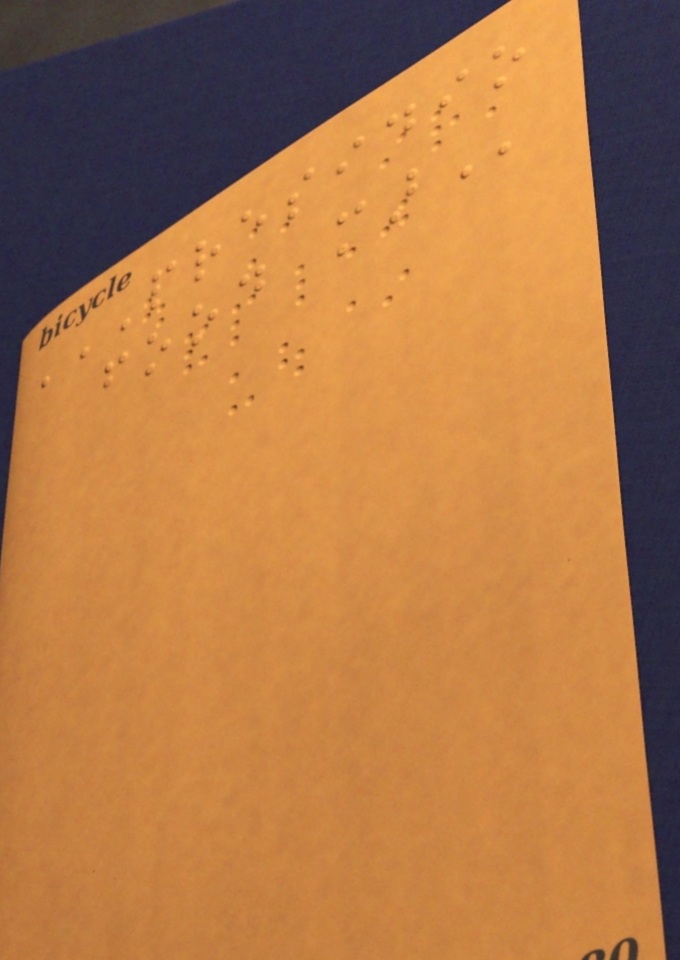PRESIDIO
FOOD MAR
